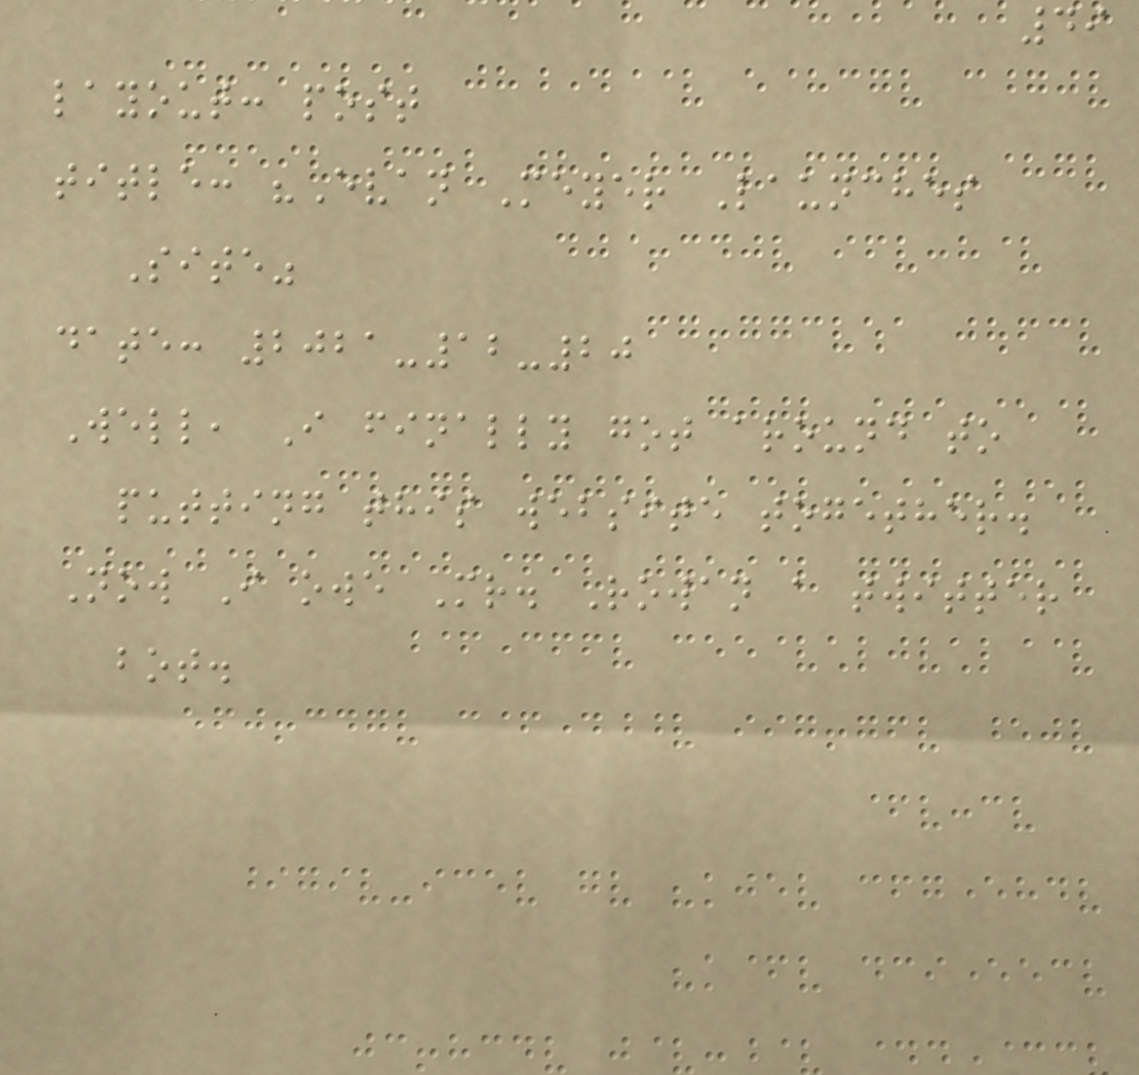49
layout: post
title: "Evan Meyer Launches
Site"
date: 2021-12-20
Well, I finally got around to
putting this website together.
Now I owe Mr. Rowan a twitter
bot.
